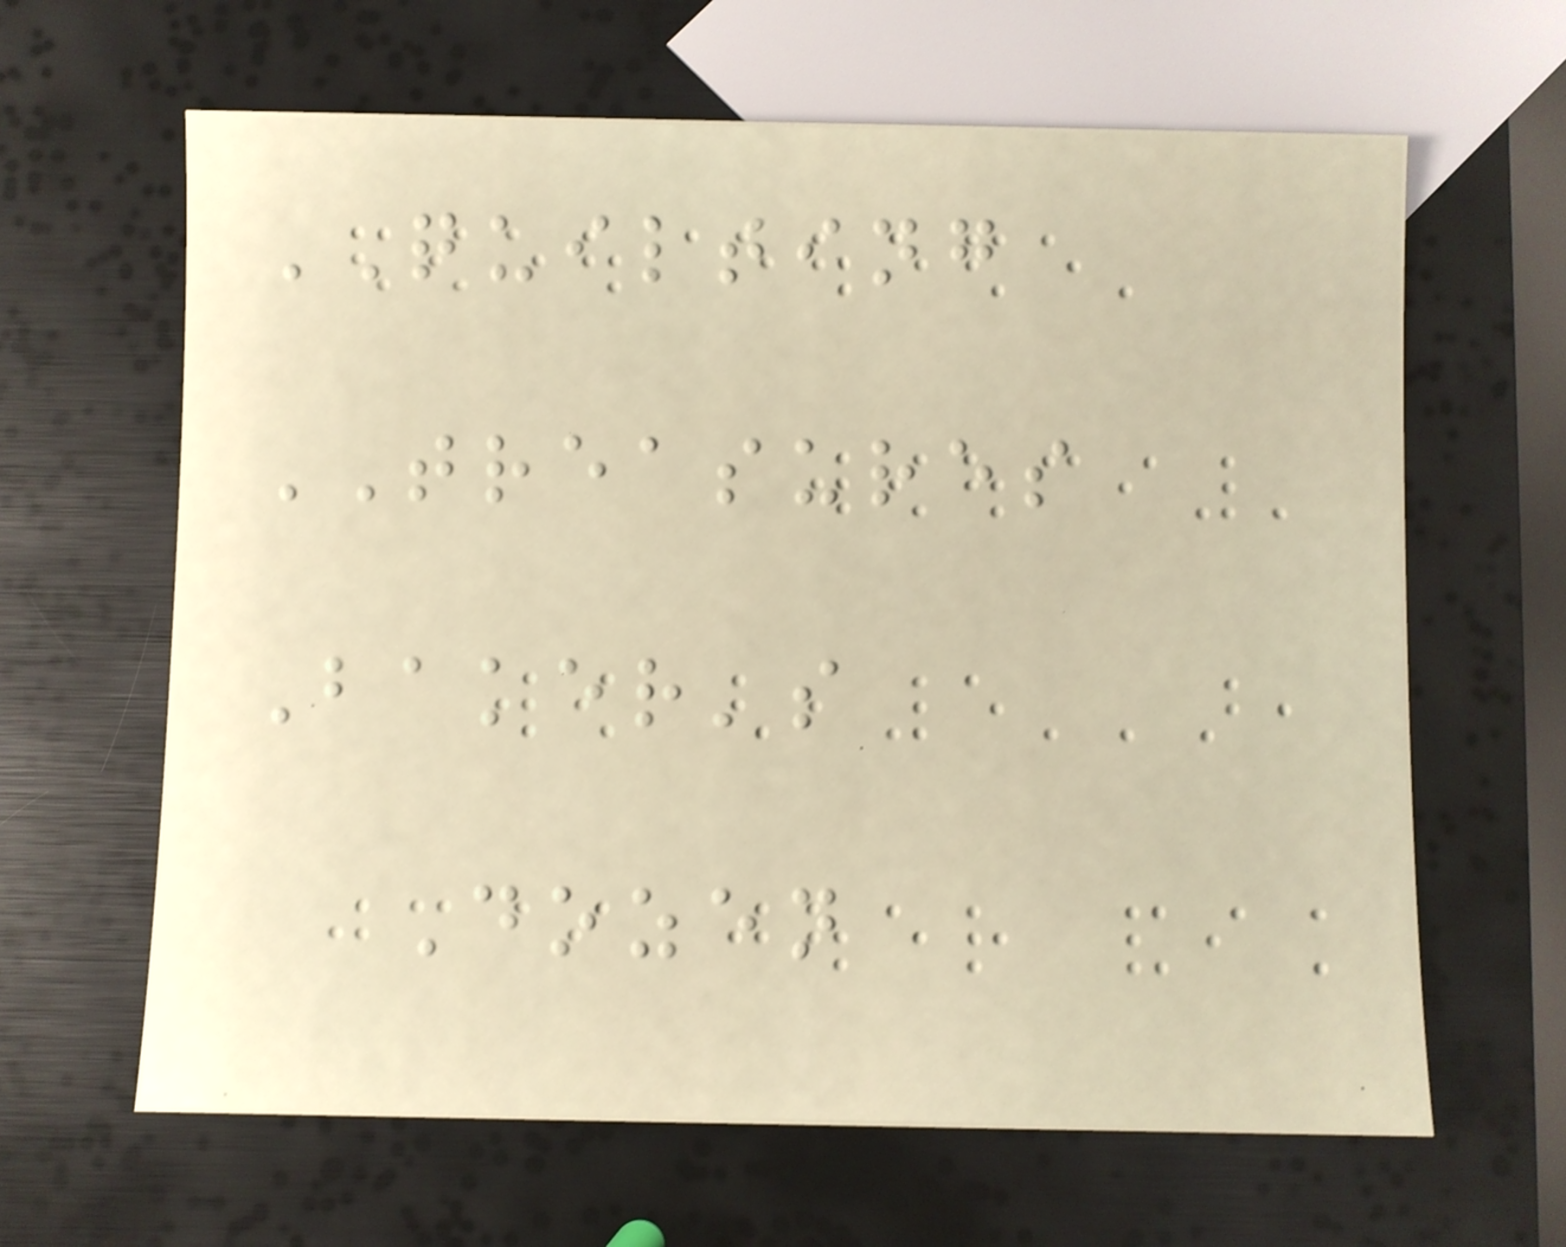QUILTING
TREASURES
Baker's
Dozen
